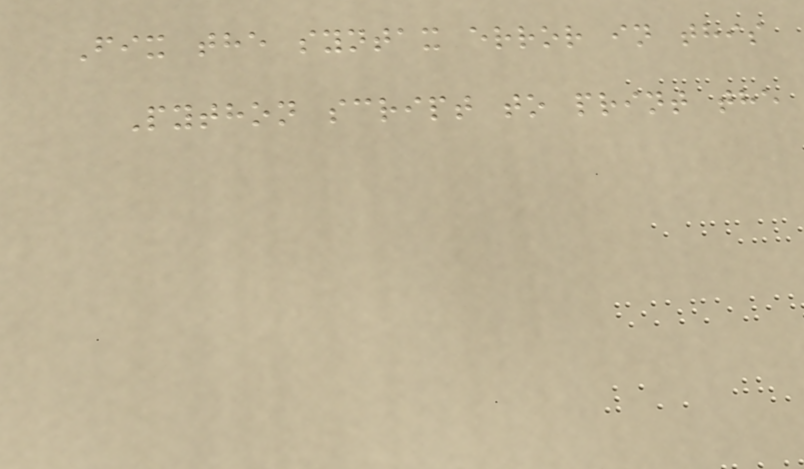Fix the syntax error in this
Python script to print the
